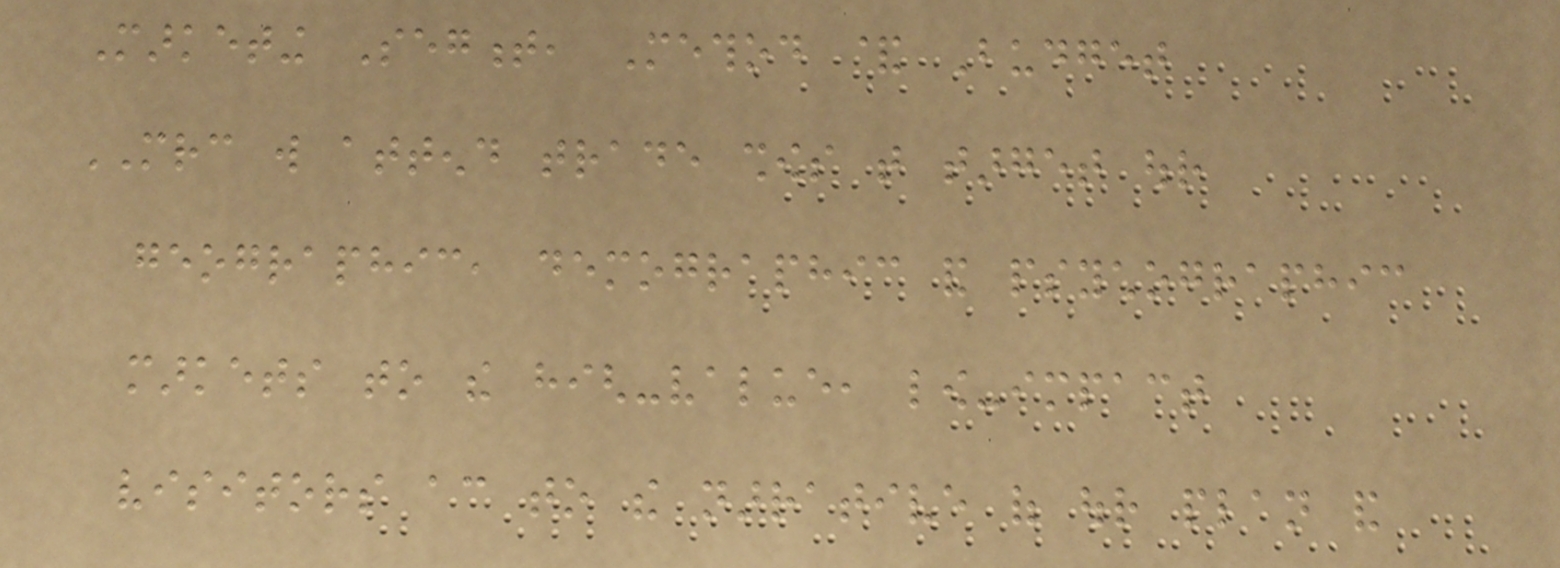Marketing Segment, Method & Budget
MRC will attend trade shows that target our
geographic, demographic and psychographic
markets to the high-value, low-impact
visitors according to the narrative of our plan and
